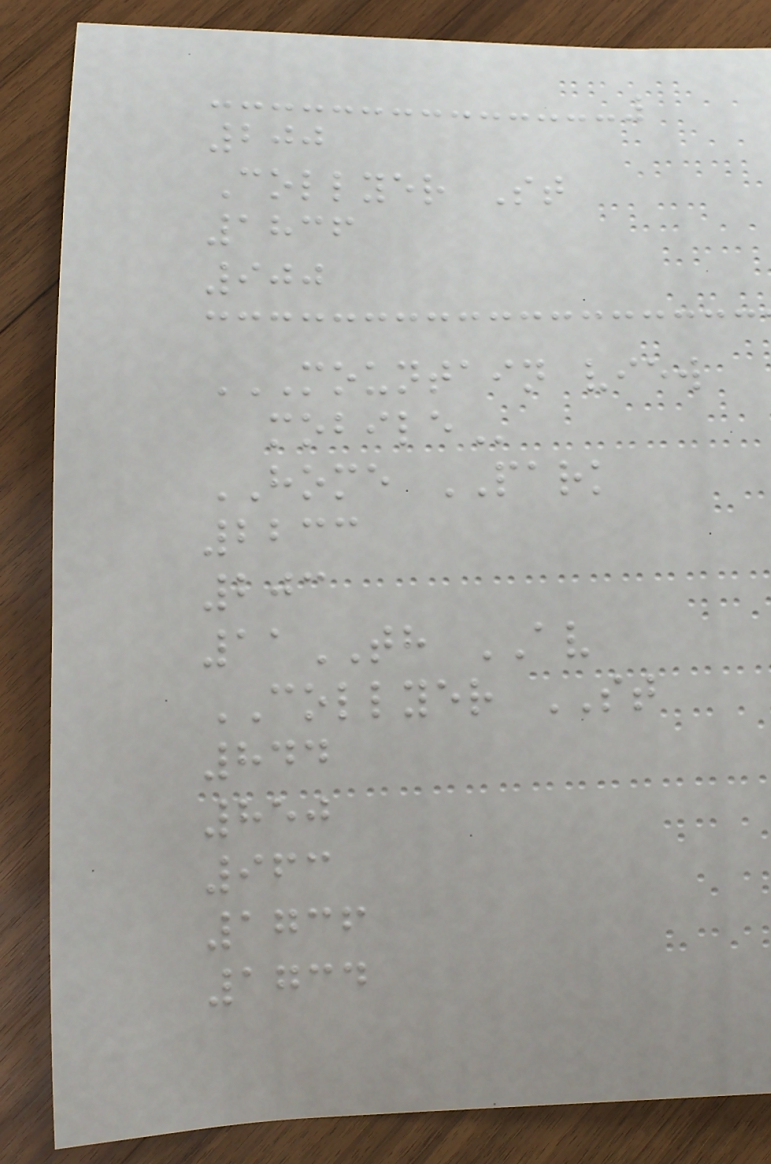200
Collyer St
1836
900
MOUNTAIN VIEW
MOBILE
HOME PARK
2233
203
11TH AV
COLLYER ST
844
850
963
1736
1734
